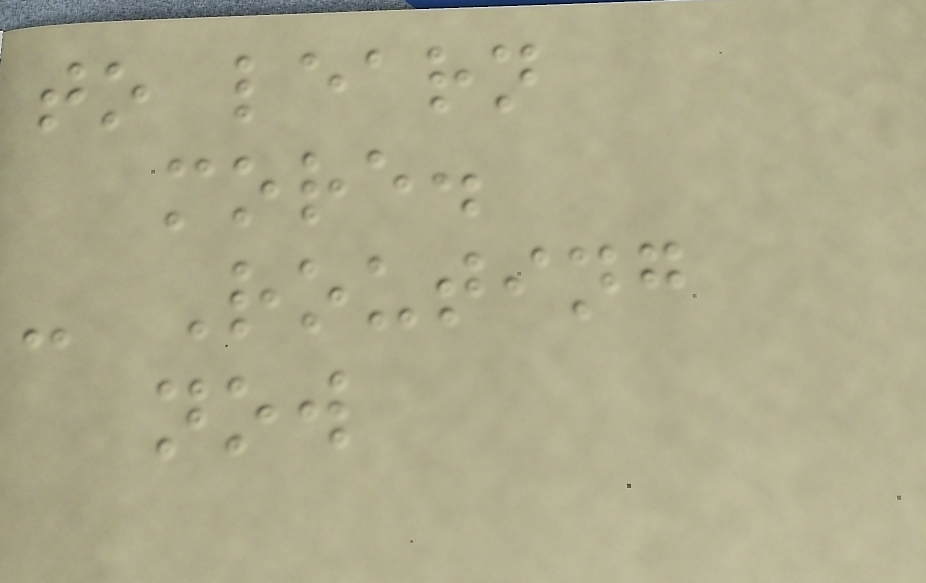to learn
more.
- Routing
now
